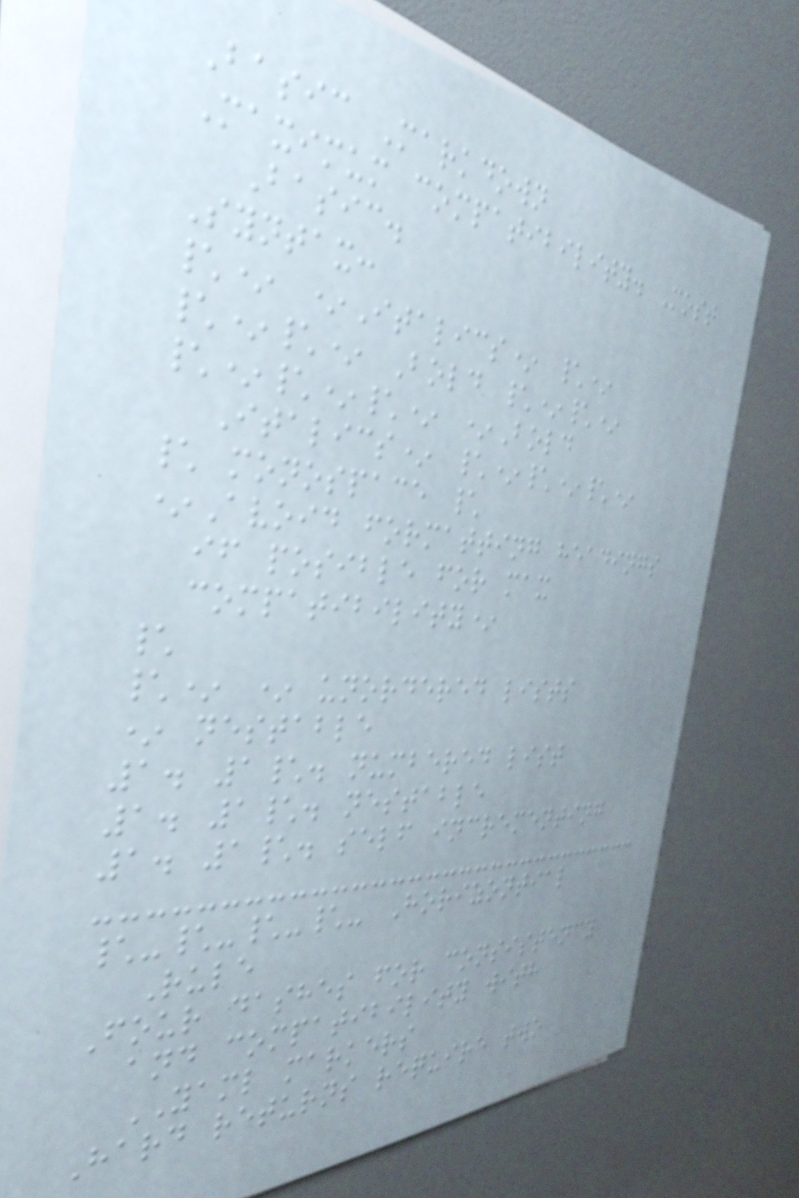Basic Markdown
Maximum compatibility. Most
Basic.
Syntax:
\* *Italics* \*
\*\* Bold \*\*
\*\*\* *Bold
Italics* \*\*\*
\ monospace \
*Avoid formatting headings
if posible for max
compatibility*
\
\* * unordered lists
* nestable
1. 1\. numbered list
1. 1\. nestable
1. 1\. self incrementing
\-\-\-\- Horizontial
Rule
Four dashes for consistency
and compatibility with
YAML markers
Hard returns require two
